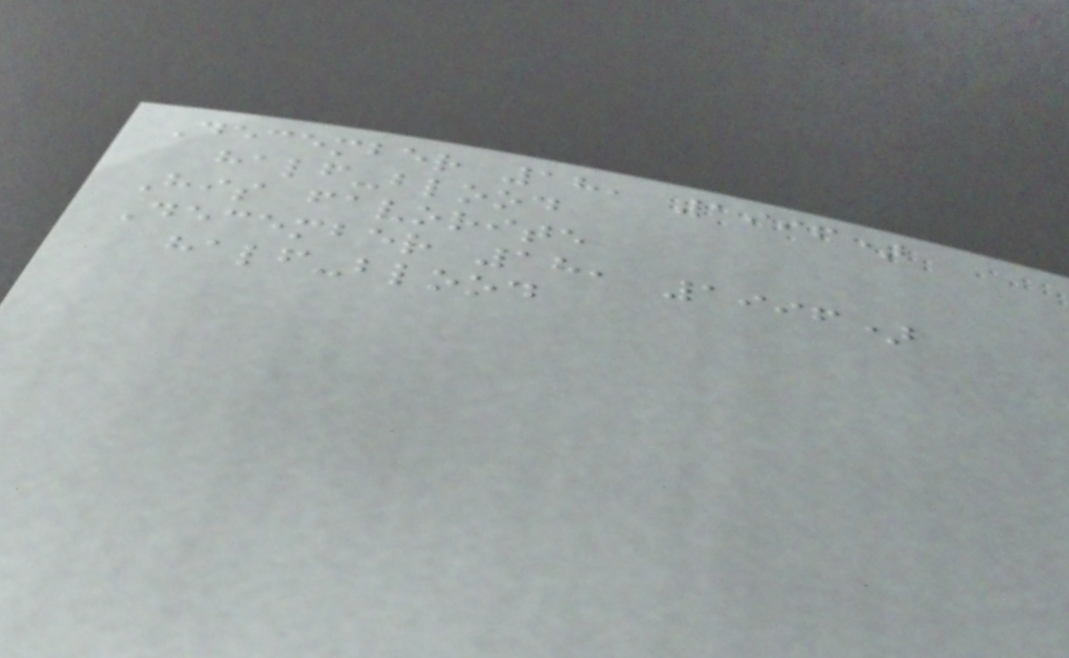December 18, 1996)
half-blood
His favorite
December 18, 1996)
half-blood
